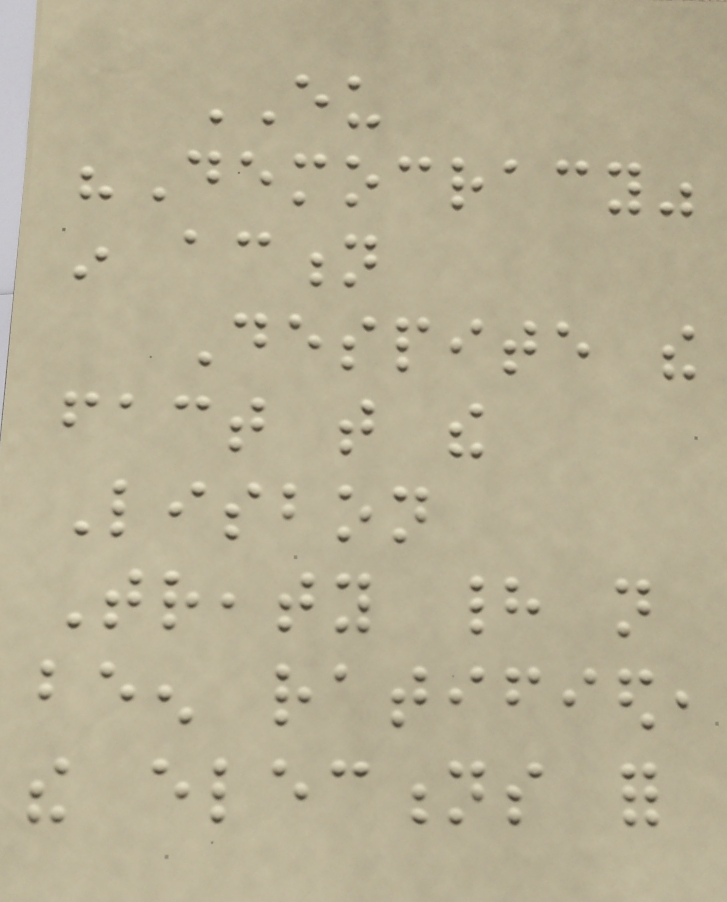EU
"Democracy"
in action
Despite the
fact that the
Lisbon
Treaty had not
been ratified,
the elections for
